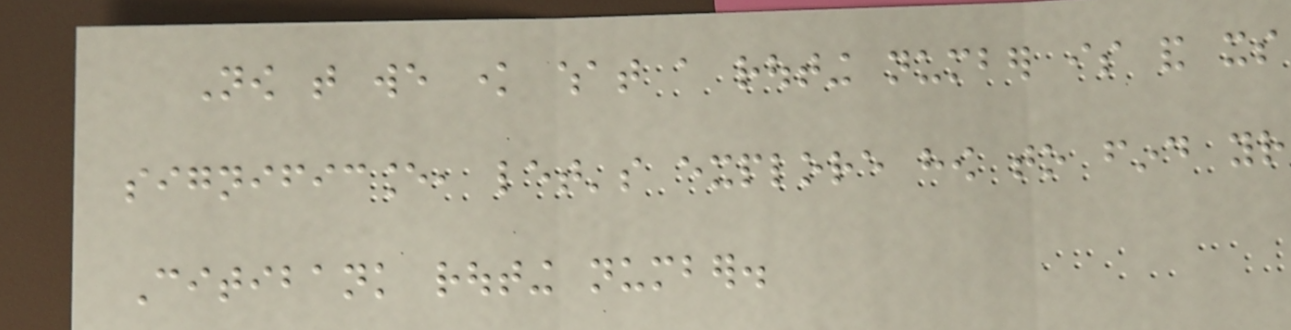Now that we know what a routing number is and its
significance, let's explore how to find your
Citibank routing number.
